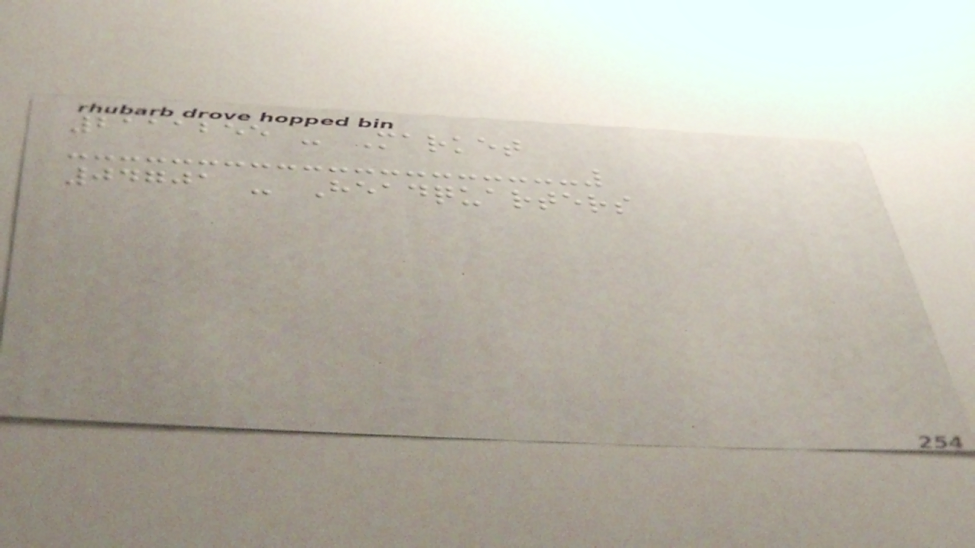2111255 - Market
04701 - Headquarters
